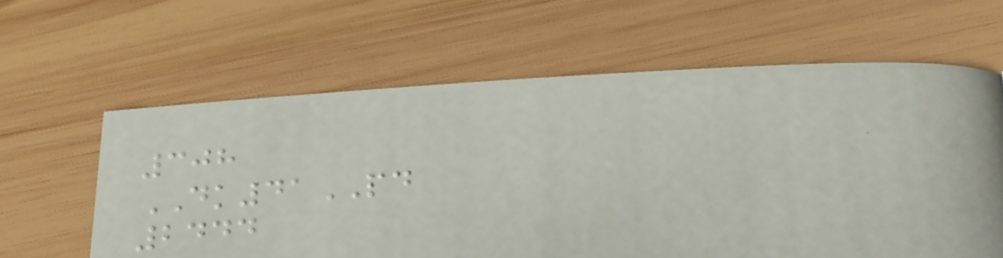308
DK41PD
2444
